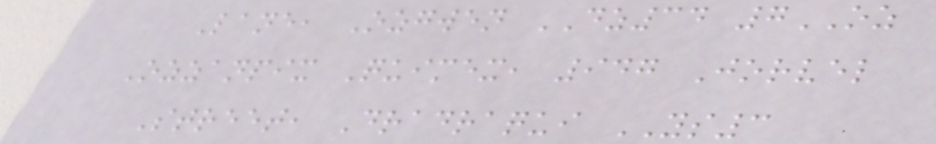Lane, Ozgwen DZ34 7OZ
Ozzanpix Quimex, 947 Jorvel
Street, Dradraqui YS3
